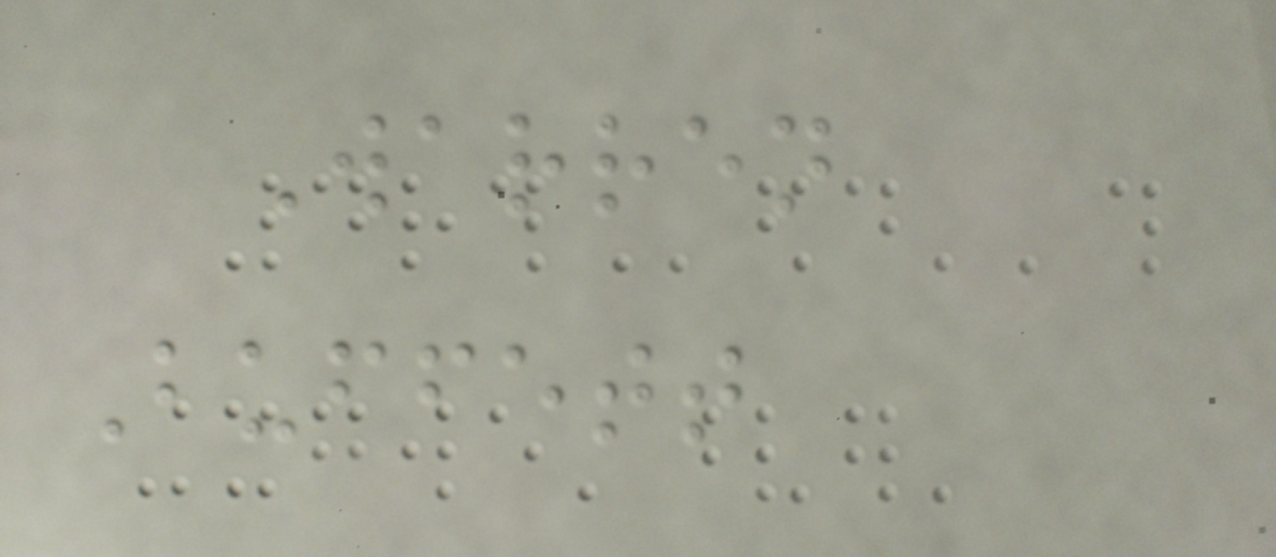Warren
Buffett
